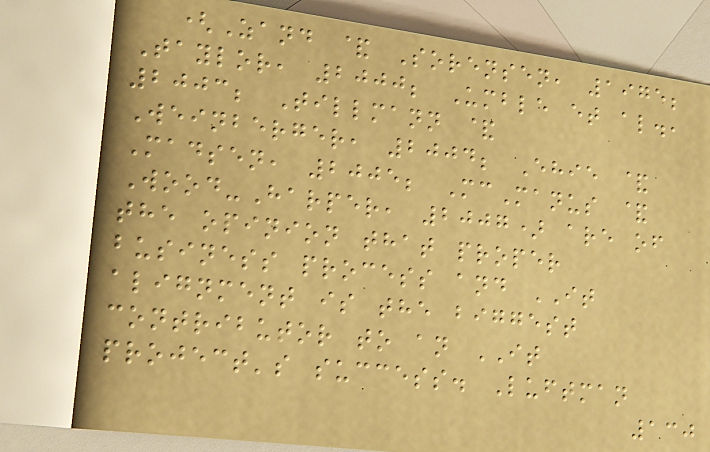(Zand & Sorensen, 1975;
Taylor, 2000; Umble et al.,
2003; Tillmann &
Weinberger, 2004; Ehie &
Madsen, 2005; McManus &
Wood-Harper, 2007) are of
the opinion that proper
business process and IT
alignment is the biggest
contributor to an IT
project's success. Luftman
130
